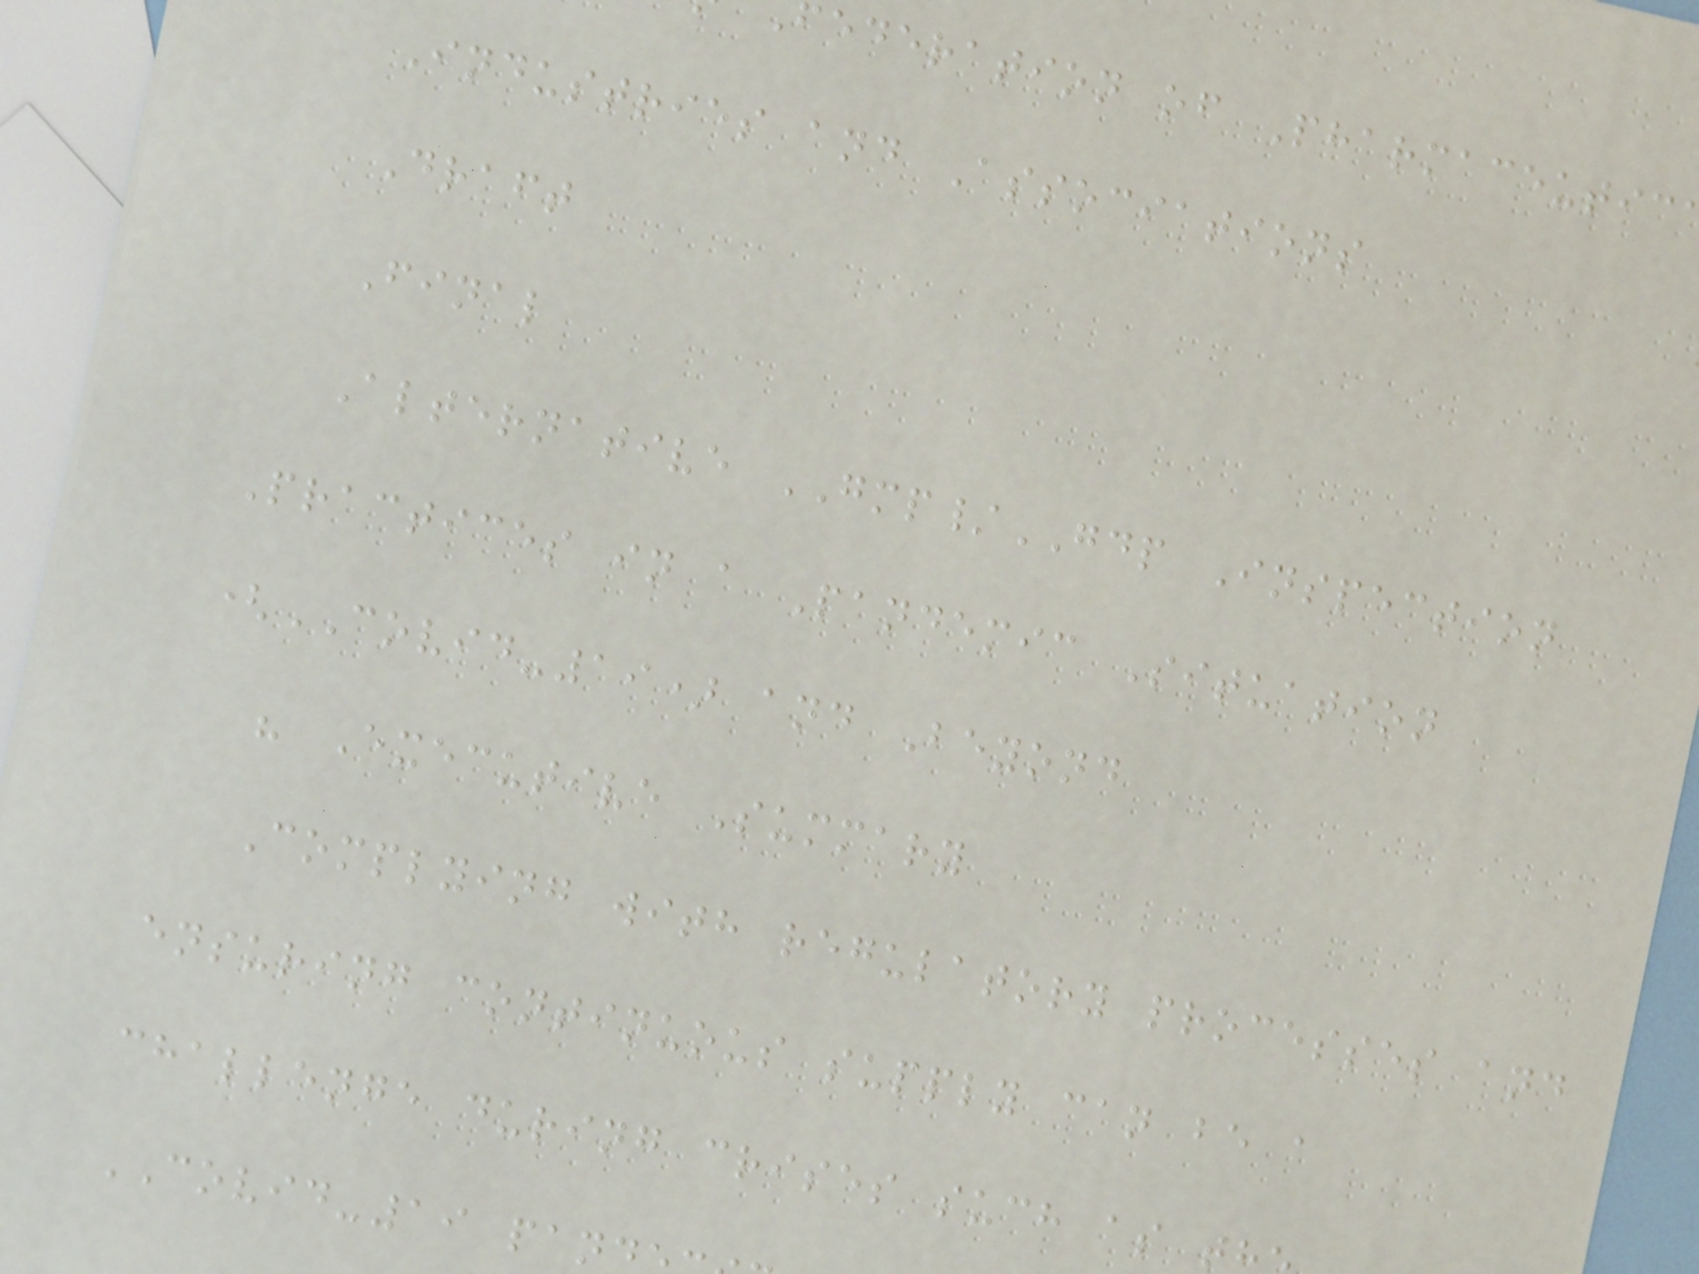federation of Pharmaceutic
Industries and Associations
Draft
Final
Alternative GMP/GDP Inspection
Practices in a Pandemic Situation
(COVID-19) and Beyond
" Executive Summary
Complying with regulatory processes and
ensuring continuous supply can be a
challenge during crises such as t
COVID-19 pan
